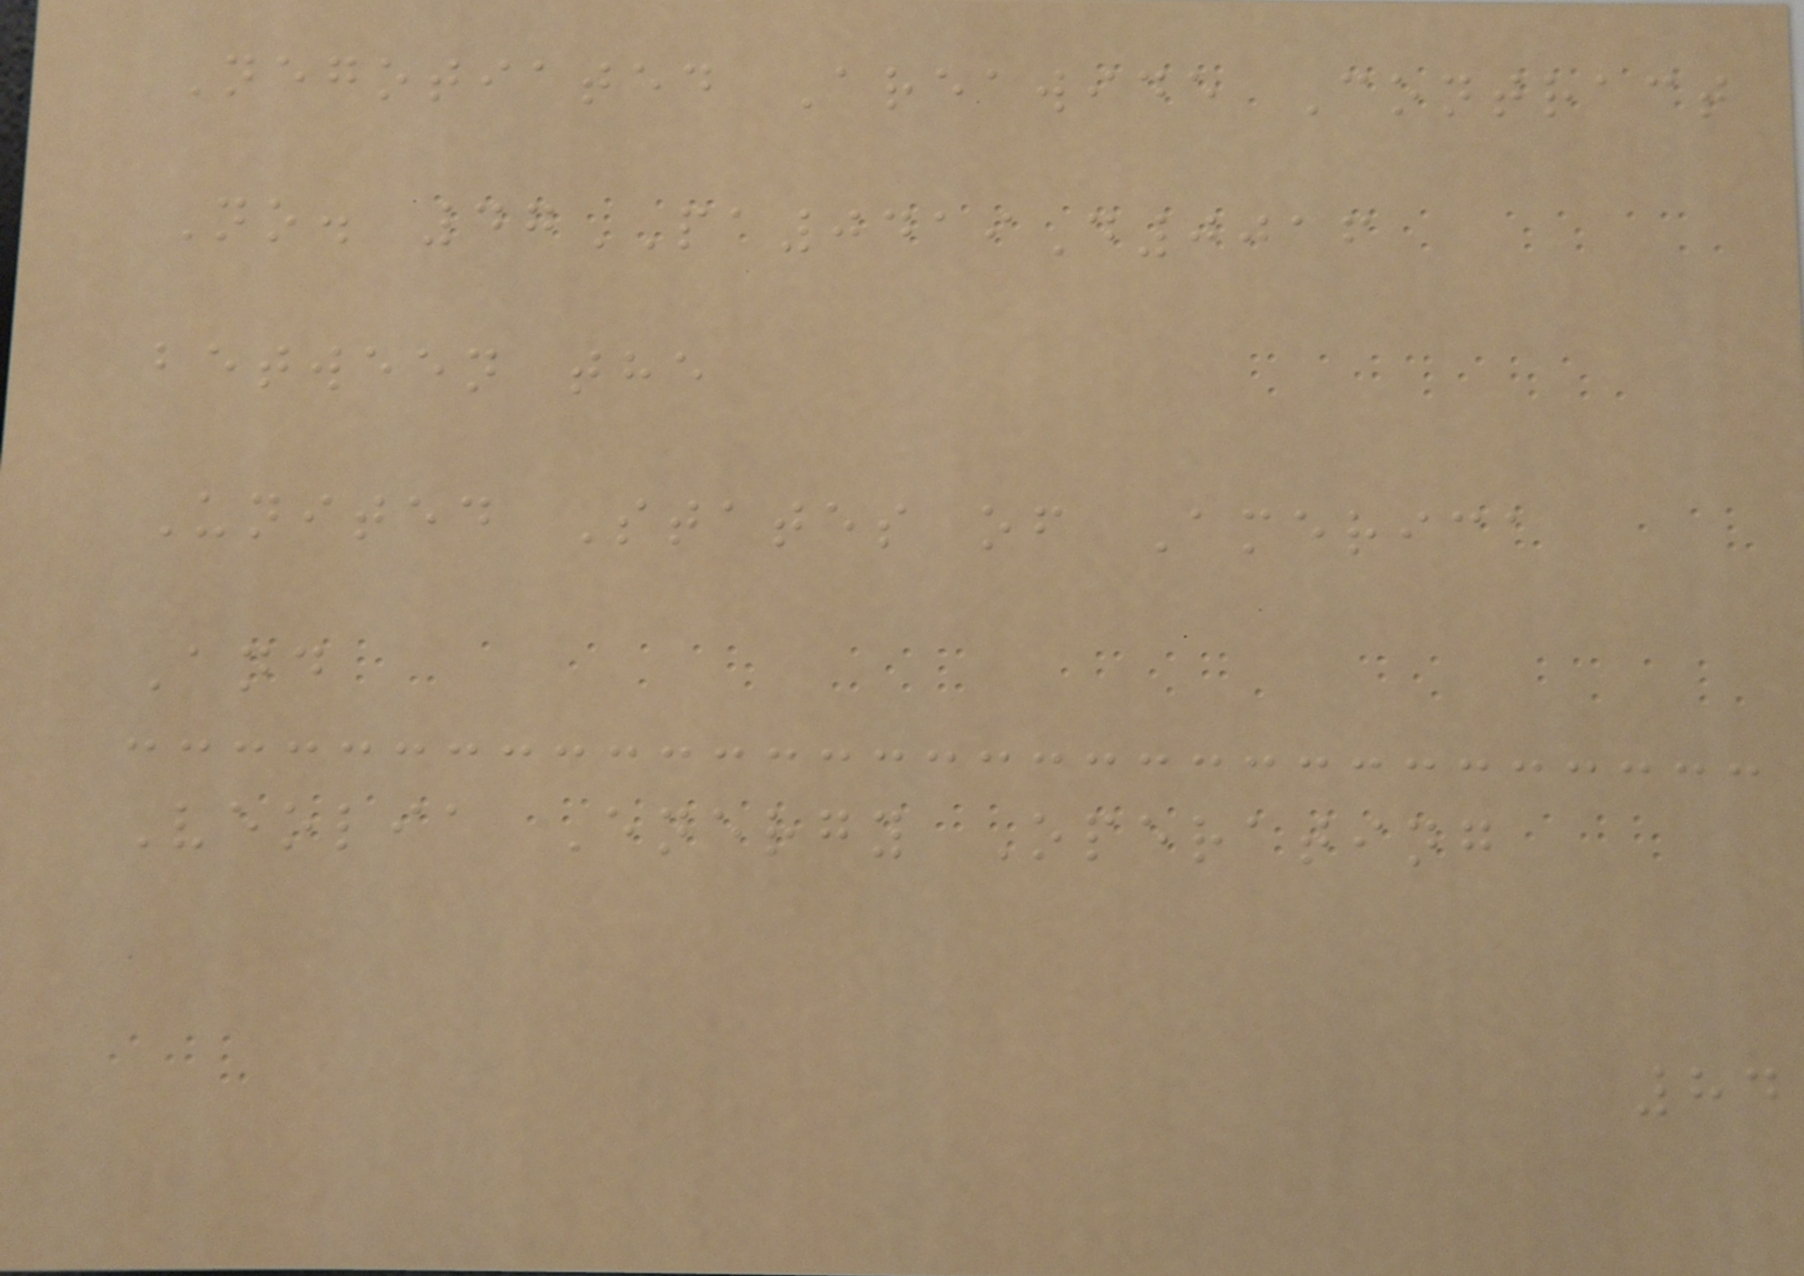Negotiated Areawide Contract
No. 47PA0419D0016
between the
United States of America
And
Veolia Energy Operating
84
